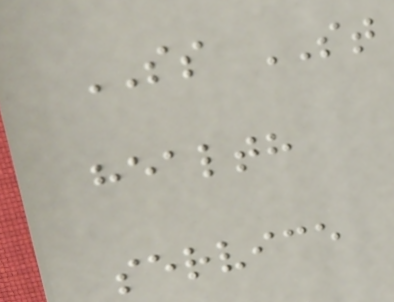SS ST
health
service
